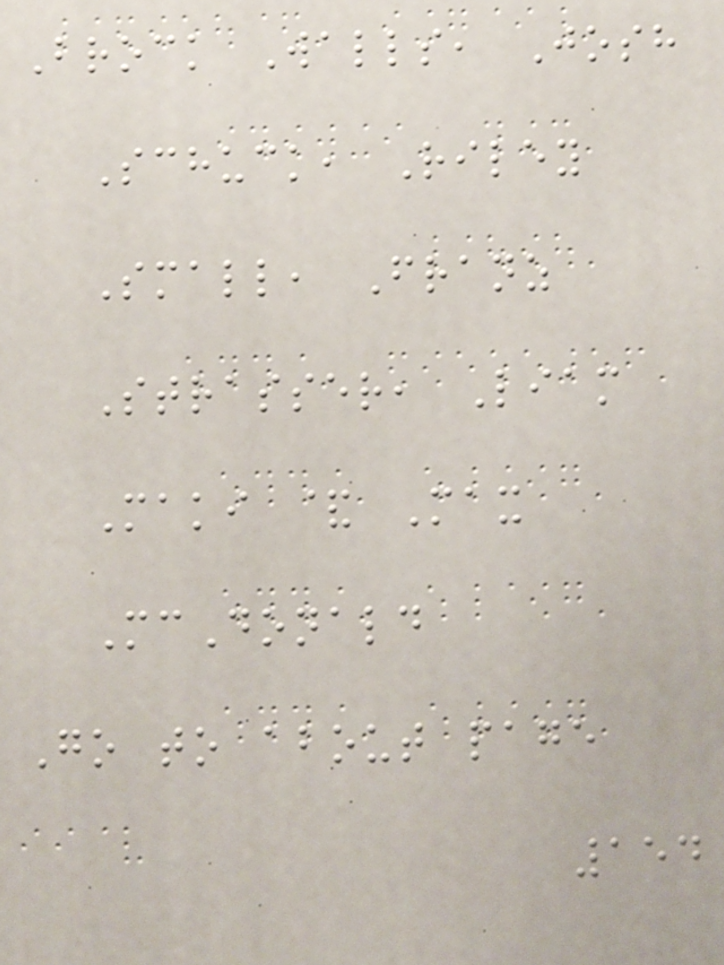Brock Walls, Josh
Schuck, Riley
Small, Franz
Strasser, Liam
Maki & Max
McDonald
Go to about page
154
